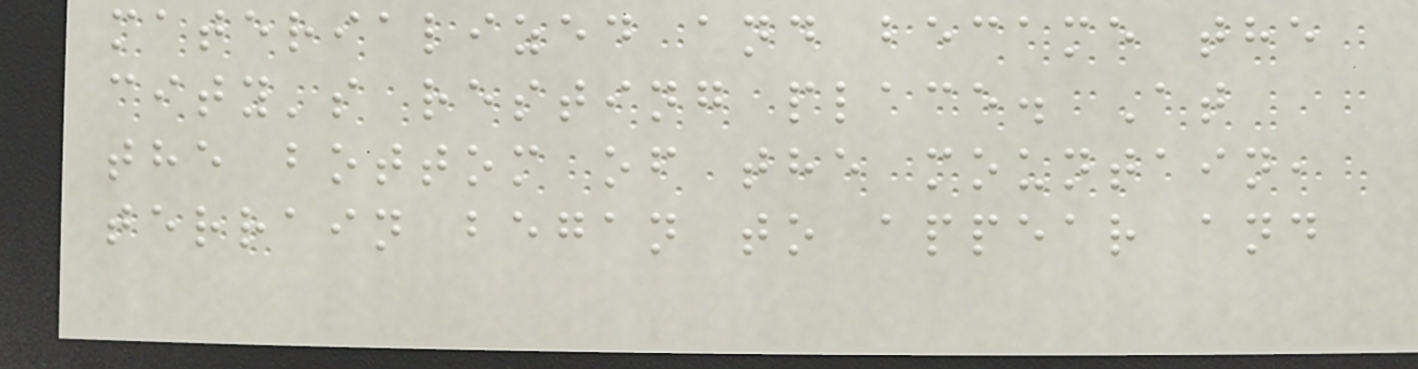materialized and became the
city's resting place. At
the bottom of the mountain,
terrain began to appear and
